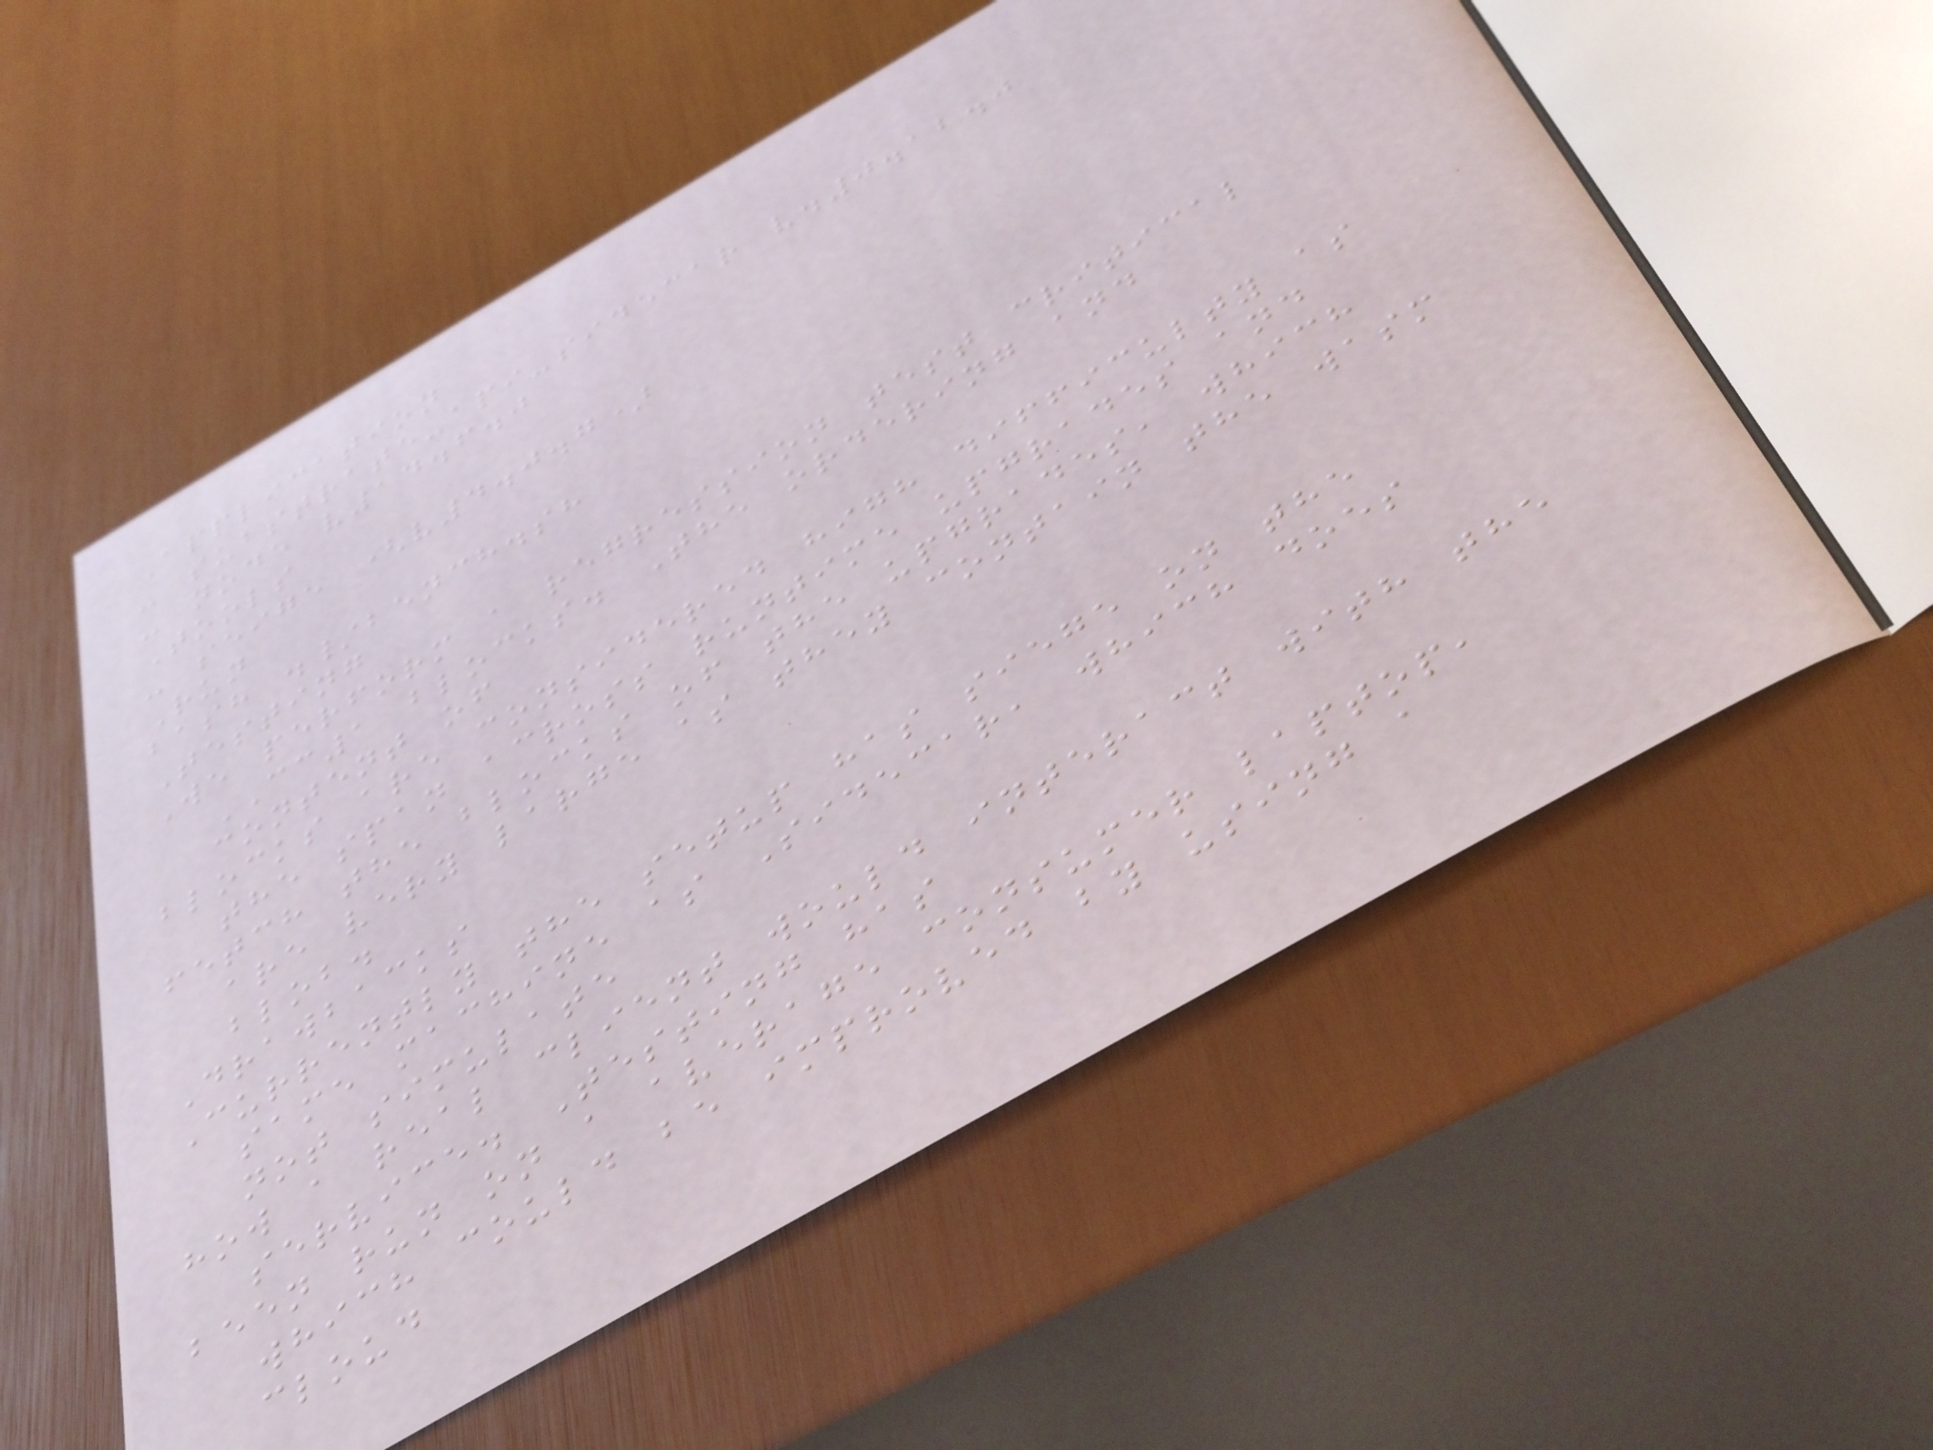Application
- substrate-api-sidecar v.0.12.0
- node v14.6.0
Tools
- seige (v4.0.7)
Run
bash ./bench.sh
Testing
We perform a regression test critical
CC1 blocks. The ordering and
content of
blocks are considered high difficulty as
the span across runtime upgrades and
fetch the blocks of the upgrades, which
are very large as they contain the wasm
blob.
Drawbacks
Currently the setup has siege on the
same machine as Sidecar, which does
not simulate
how a real client would interact with the
service. Testing has
been run on a average consumer laptop,
which could be improved by using a
cloud
